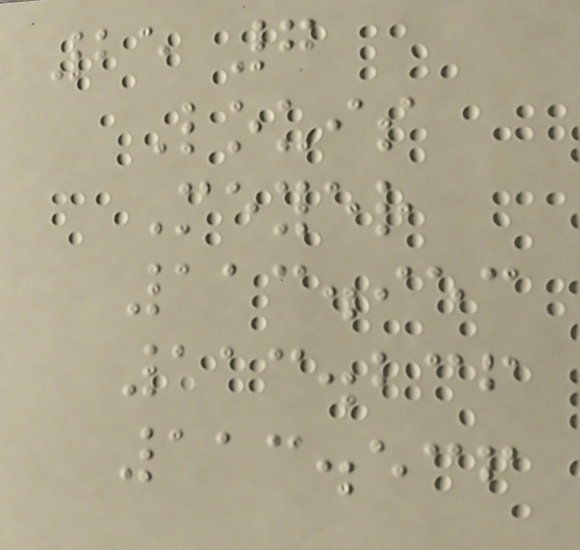25 7
Louis
Meyer
113.953
113.236
113.536
